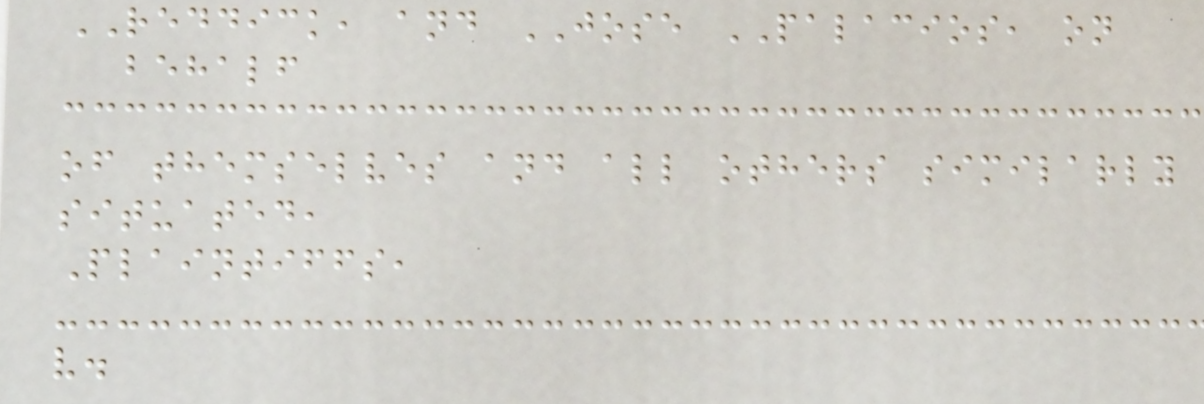REDDICK, and JOSE PALACIOS, on
behalf
of themselves and all others similarly
situated,
Plaintiffs,
v.
